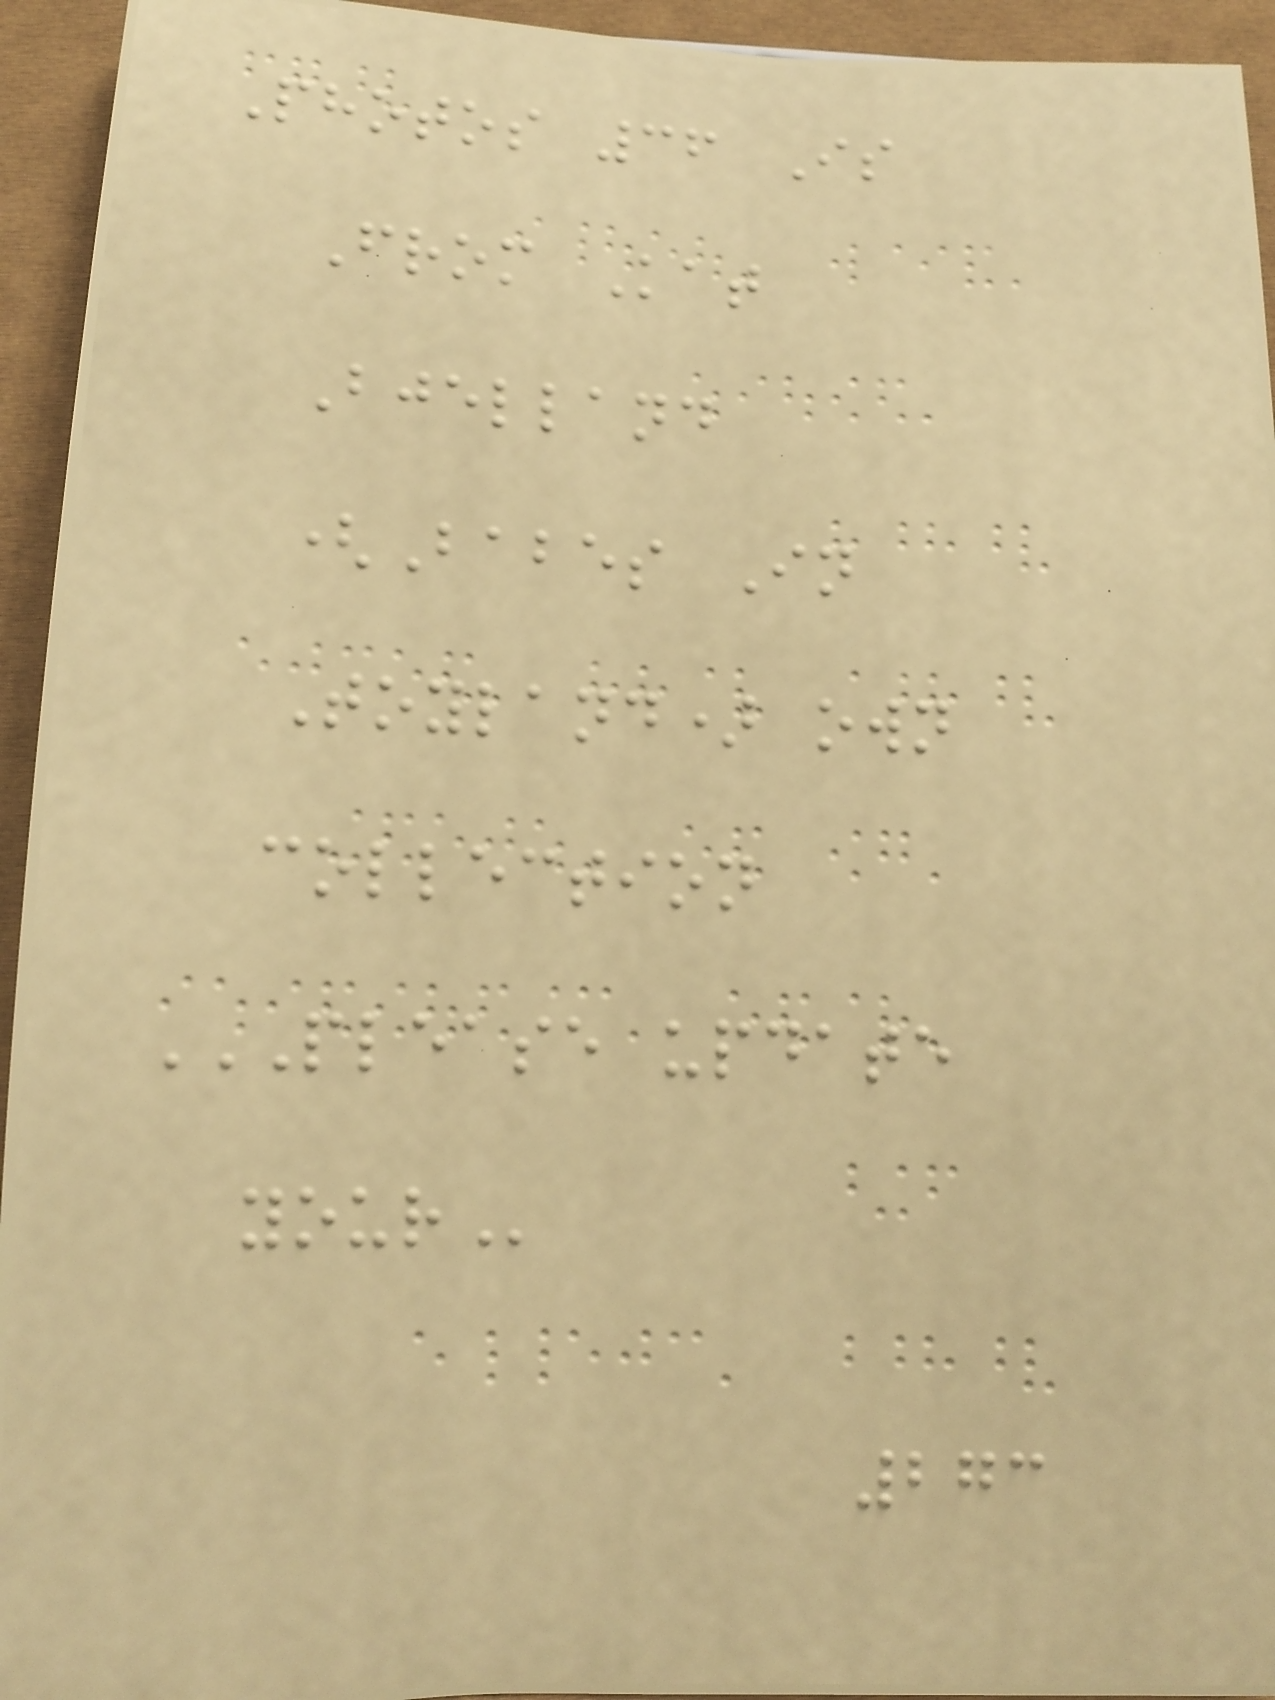Photos 36 Is
From Kat
Bjelland
(Babes In
Toyland) own
collection
PLEASE UPDATE
YOUR
273
